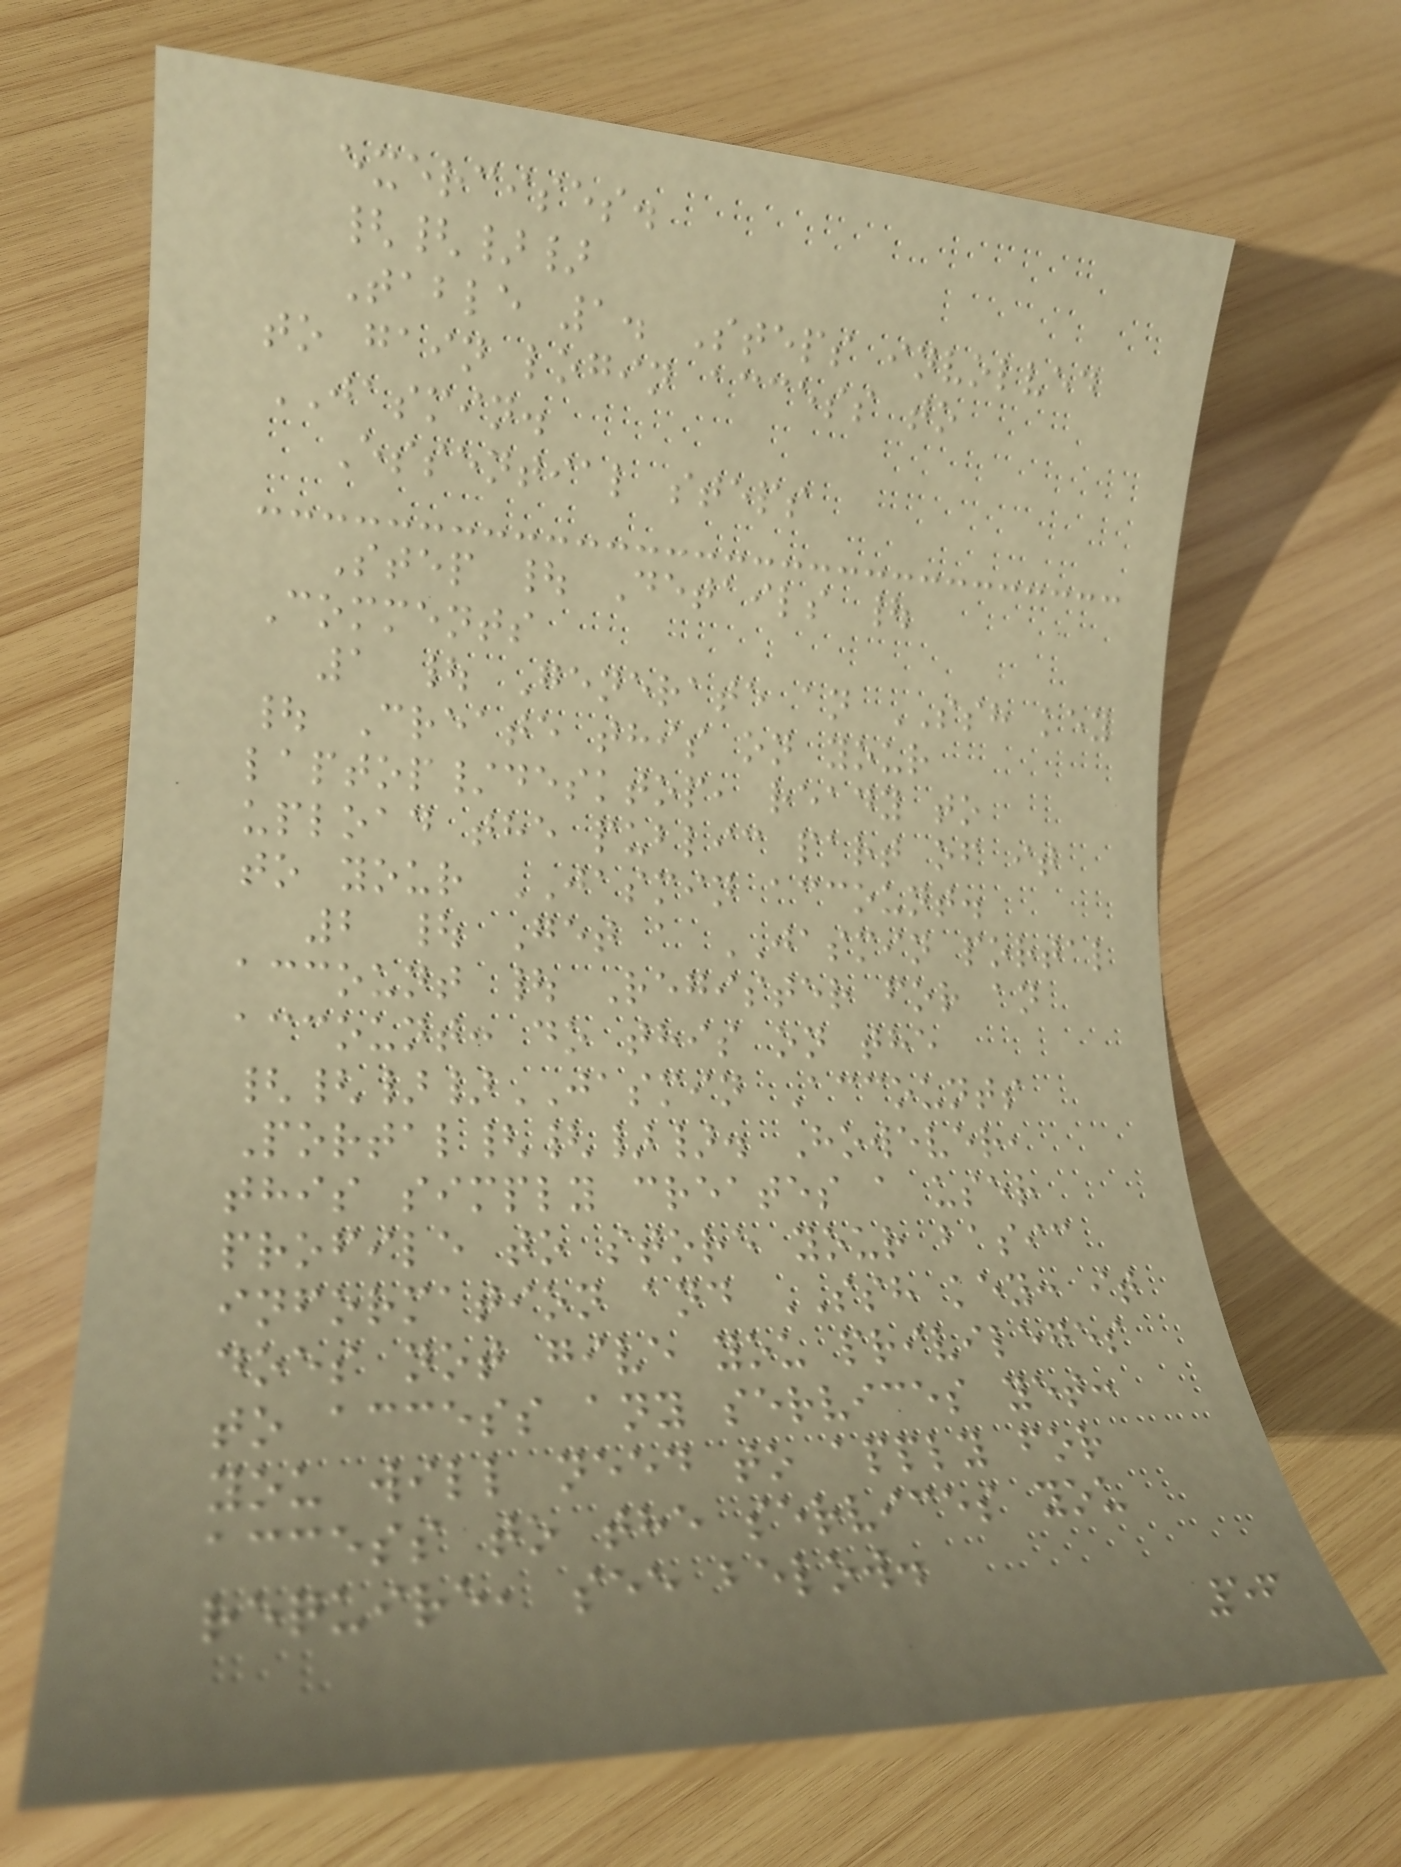exercises.
{{}}
Table 1. Steps involved
to gain login access to
JASMIN.
Essential steps
Step | Details |
Comments
1 | Generate an SSH key
| Create this on your
laptop/desktop, ready to
upload the public part of it
to your JASMIN account.
2 | Get a JASMIN portal
account | Register for an
account: do this on the
{{}}JASMIN Accounts
Portal{{}}. However,
this simply creates a user
profile to store your basic
information and SSH key: it
does not give you privileges
to access any services yet:
you will need to apply for
access to the services you
require, see below.
56
